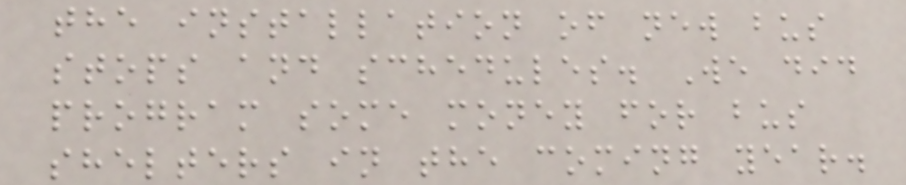the installation of new bus
stops and schedules. We did
program some money for bus
shelters in the coming year.
